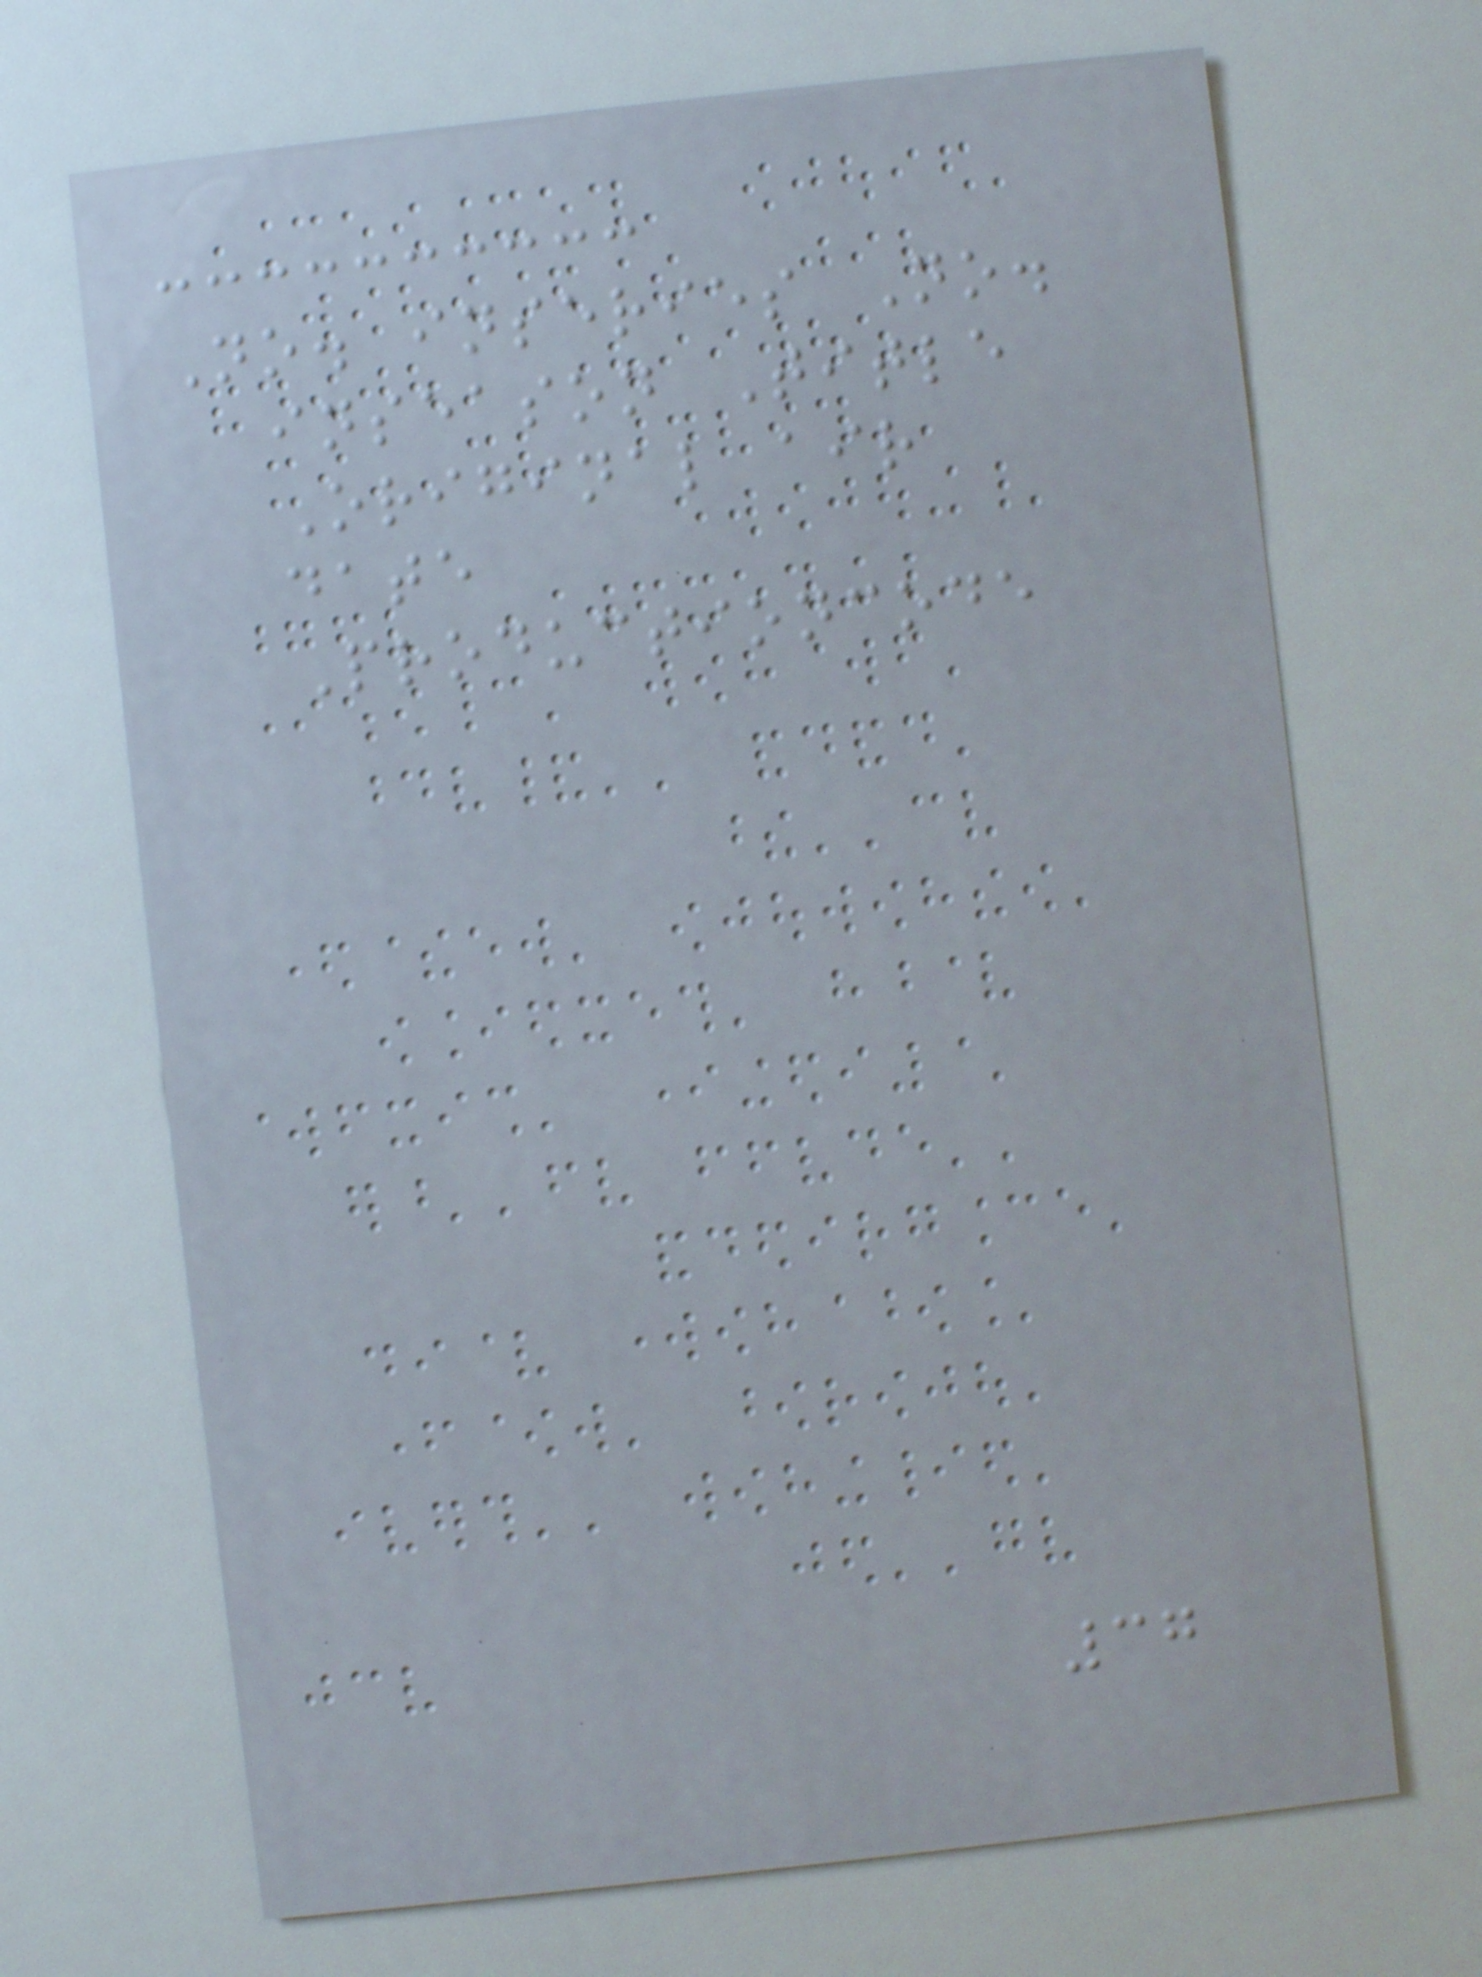No. inseries No.
inseason Title
Original air
date
Productioncode
37
